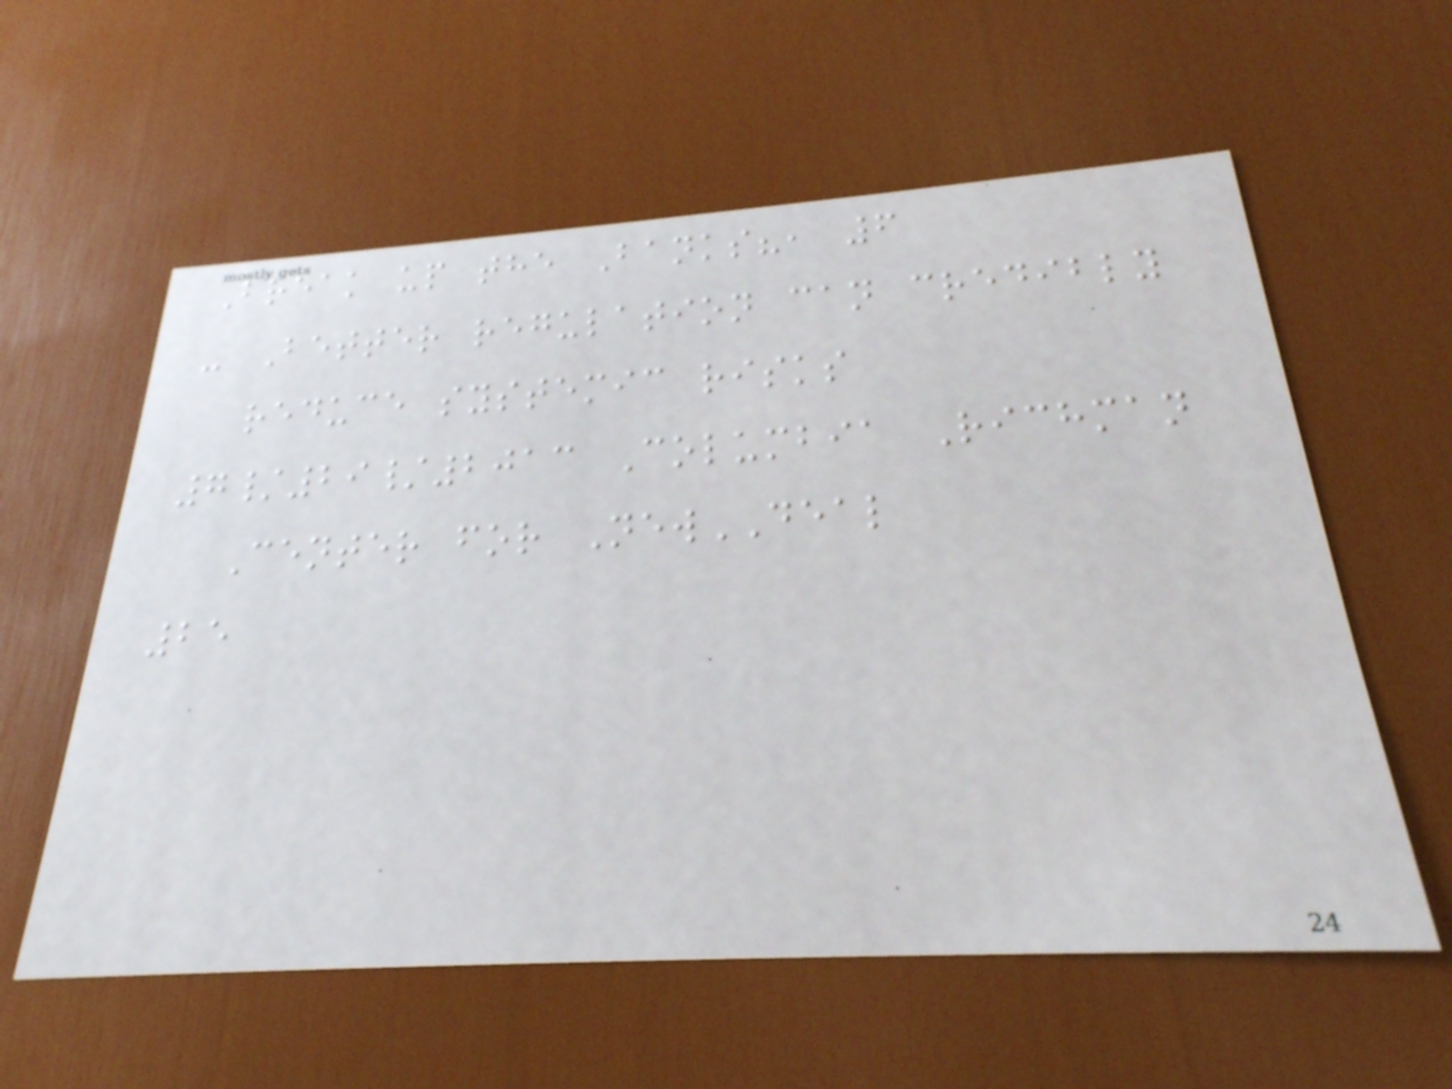Break up the Banks?, 6
- Better regulation can credibly
reduce systemic risks
7/29/2013 Columbia Richman
Center for NewDEAL
25
